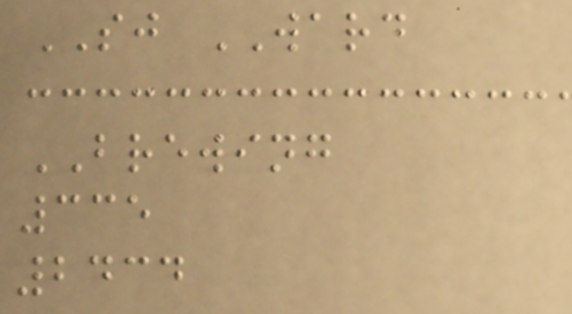SJ WARD
BREWING
335
2434
